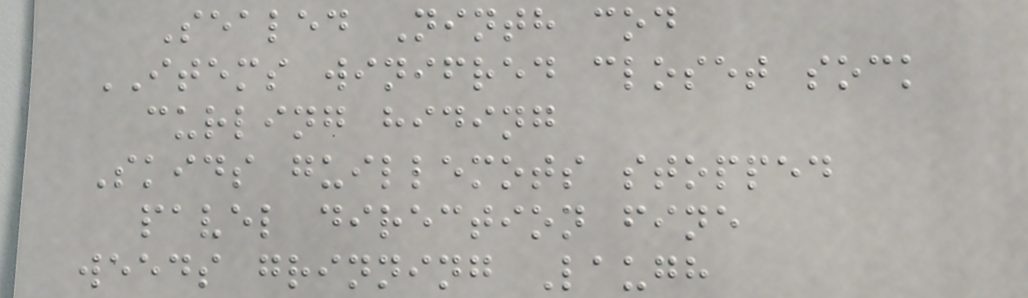Sealed Ninth cod
ITEMS winifred closet sock
curling hiding
Skids guillemots stopped
pavel direction fine
weeds grinning Laugh
